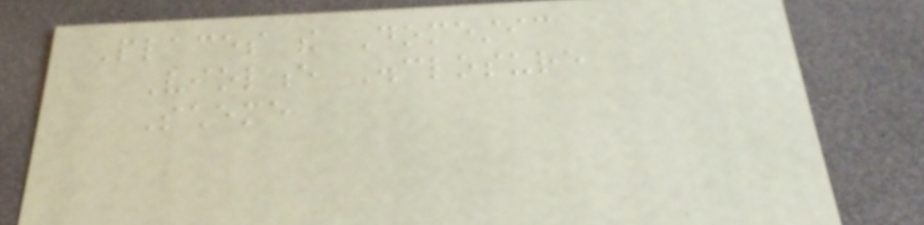Places the Domestic
Violence Disclosure
Scheme
